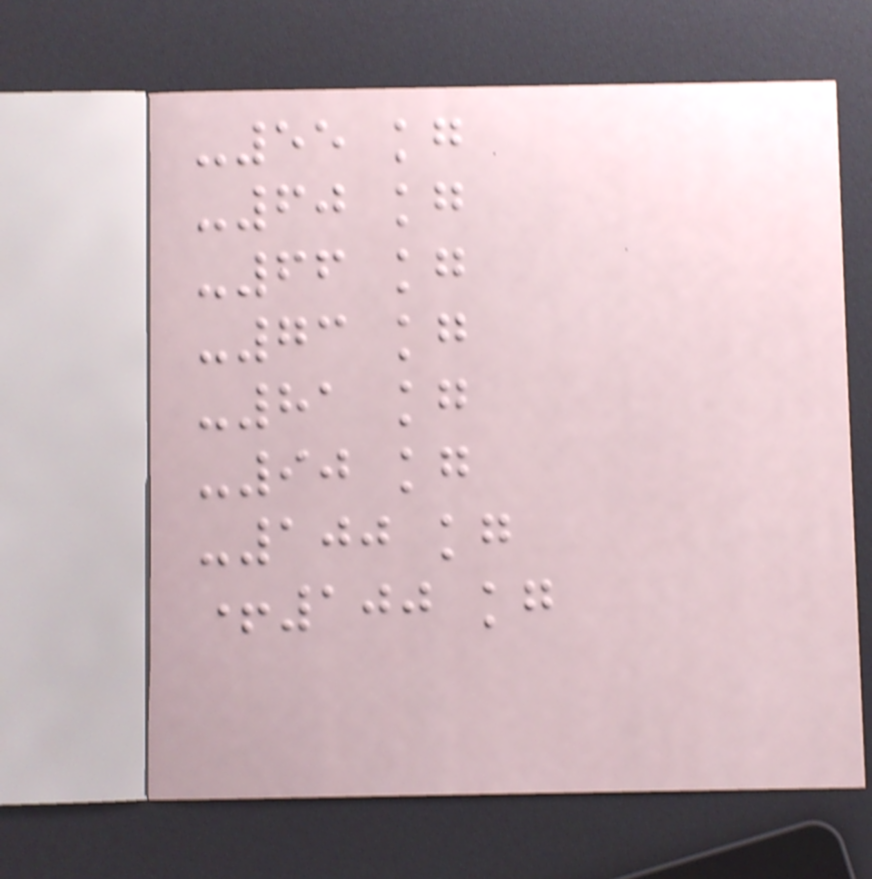-55 kg
-60 kg
-66 kg
-73 kg
-81 kg
-90 kg
-100 kg
+100 kg
